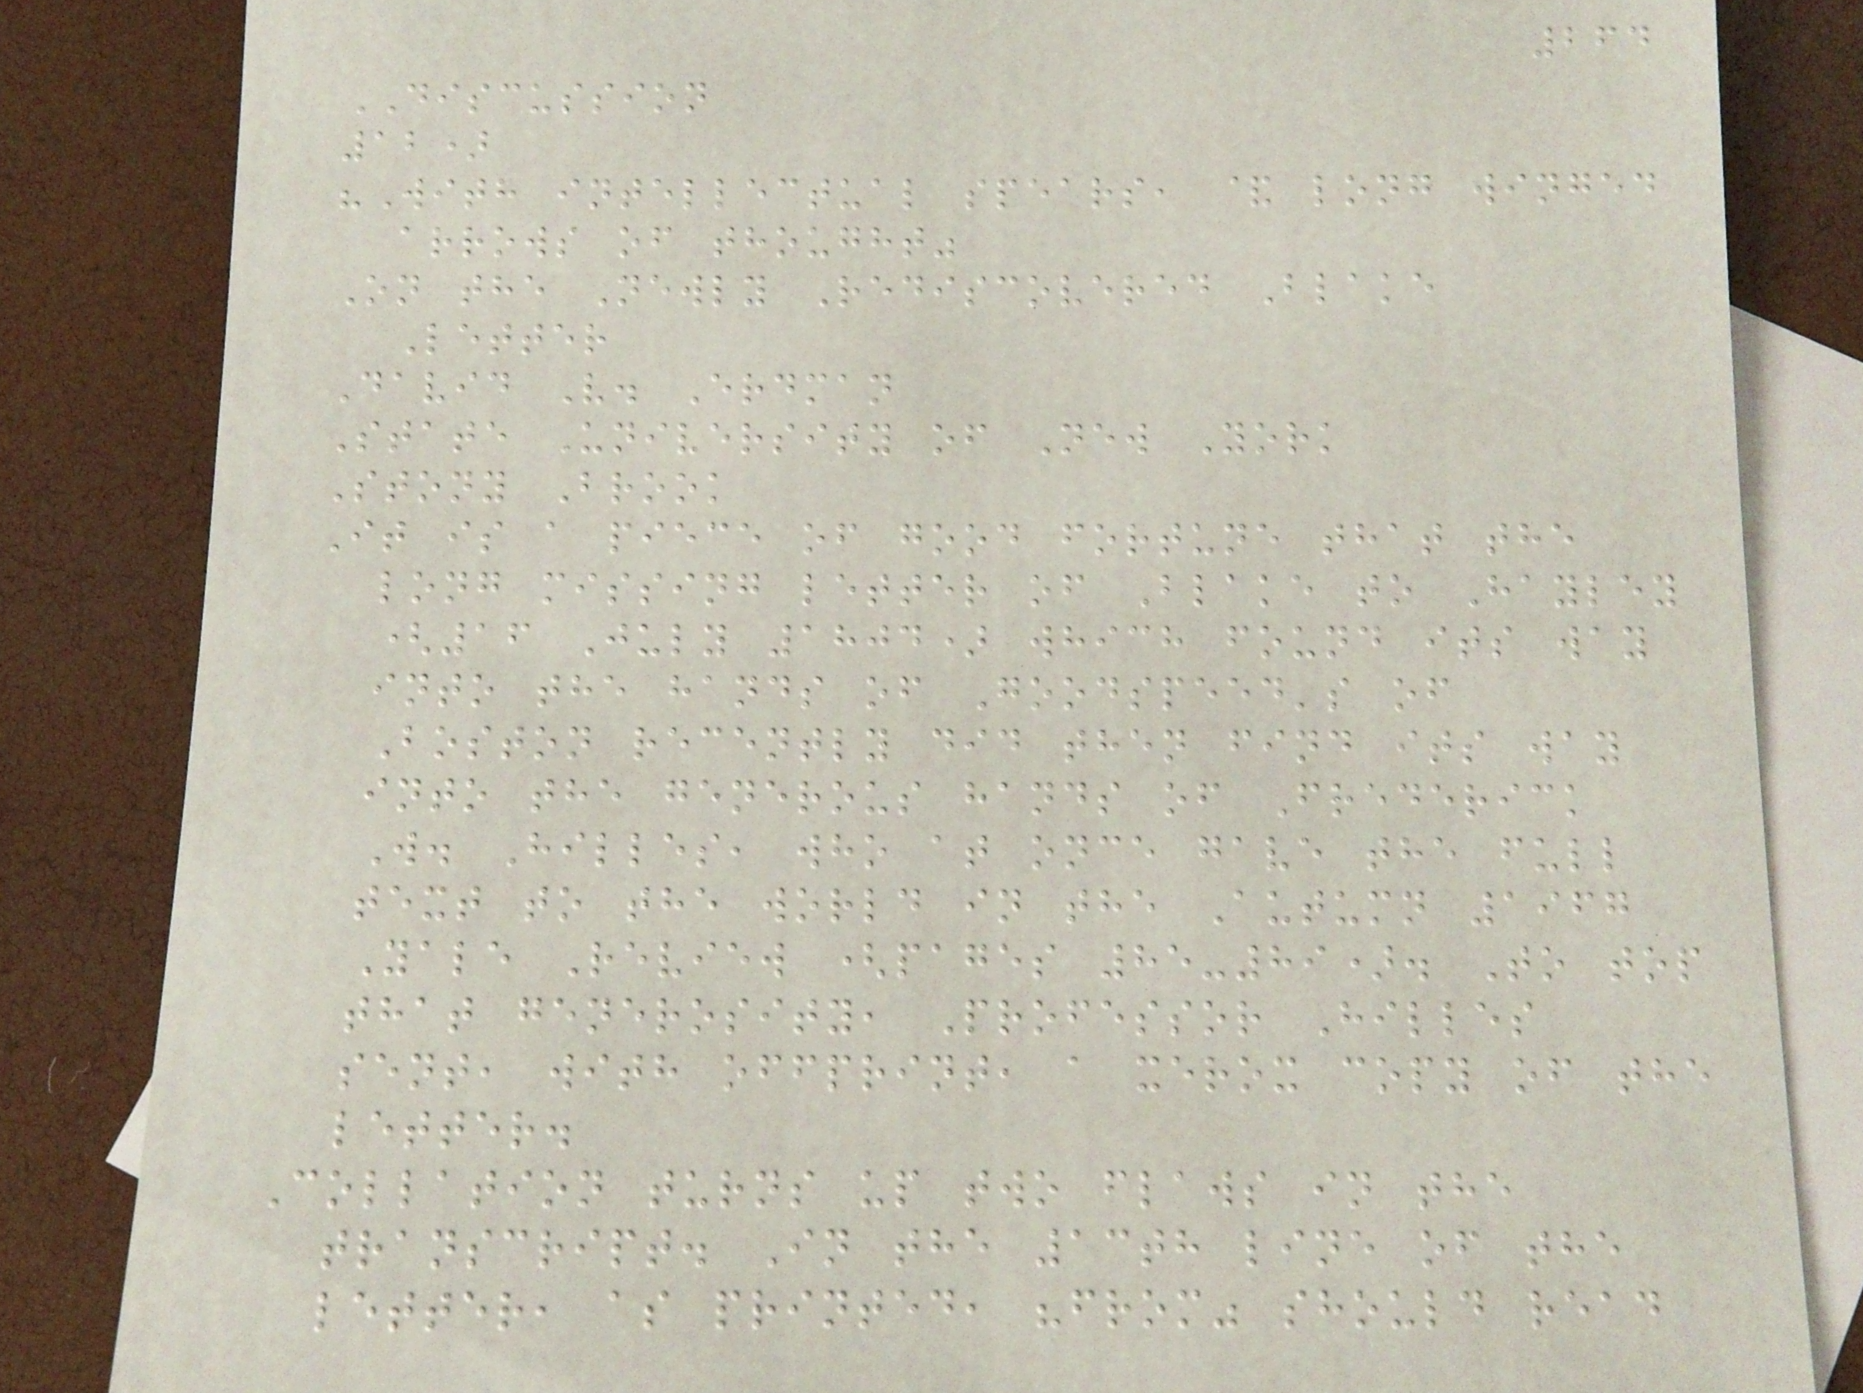264
DISCUSSION
12)
"With intellectual spears, & long winged
arrows of thought"
On the Newly Rediscovered Blake
Letter
David V. Erdman
State University of New York
Stony Brook
It is a piece of good fortune that the
long missing letter of Blake to Hayley
(16 July 1804) which found its way
into the hands of Goodspeed's of
Boston recently did then find its way
into the generous hands of Frederick
W. Hilles, who at once gave the full
text to the world in the Autumn 1967
Yale Review (pages 85-89). To top
that generosity, Professor Hilles
sent, with offprint, a xerox copy of the
letter.
Collation turns up two flaws in the
transcript. In the 13th line of the
letter, as printed, "from" should read
